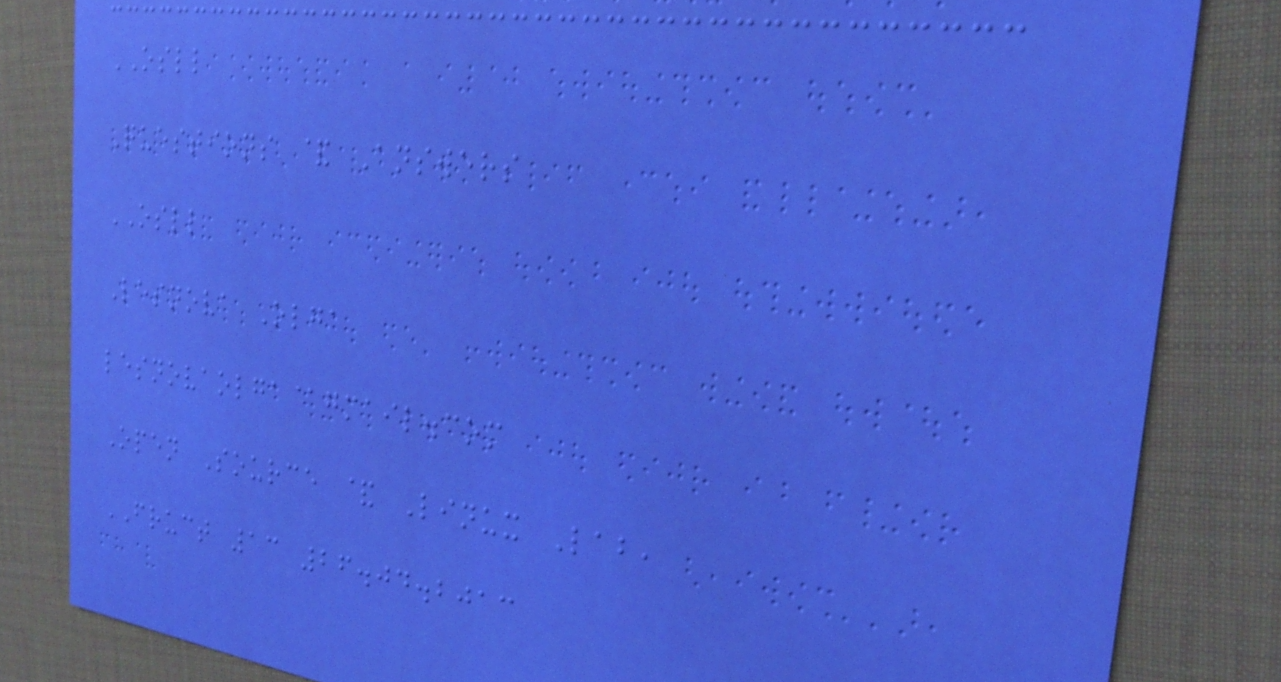OSLL
Questions & Answers
OSLL
Lesnova Olga
lesnovaolga@gmail.com
Open Source & Linux Lab,
FRUCT 13 26.04.2013
